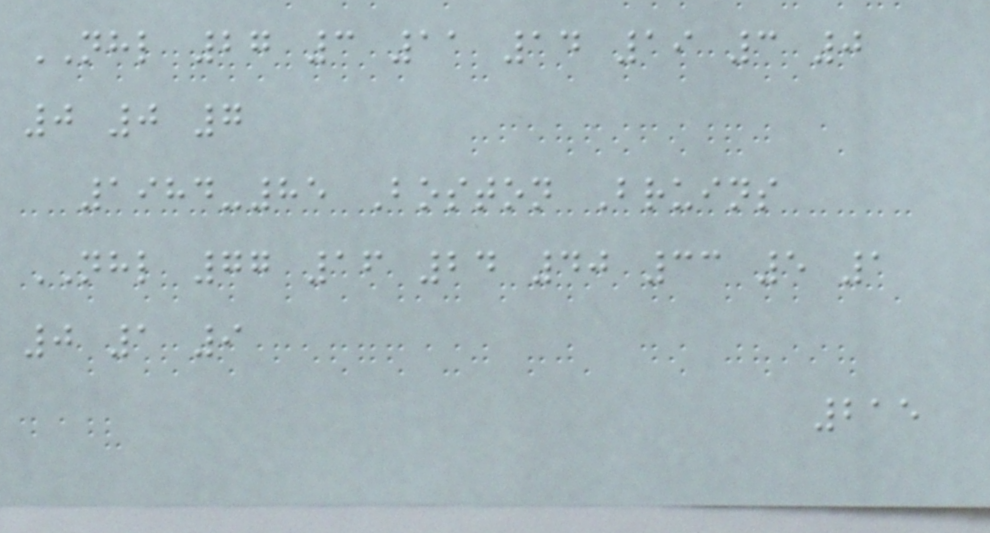NHL 27 3 11 14 19 3 0
0 0 7
1984-85 Boston Bruins
NHL 77 16 24 40 33 5 1
0 1 9
215
